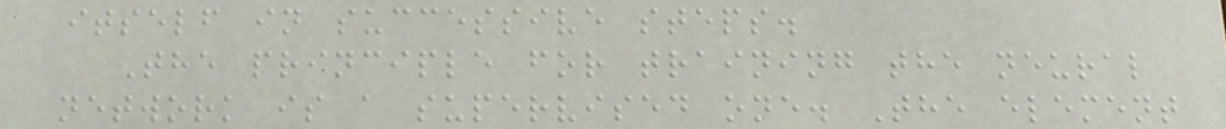itself in successive steps.
The principle for training the neural
network is a supervised one. The element
